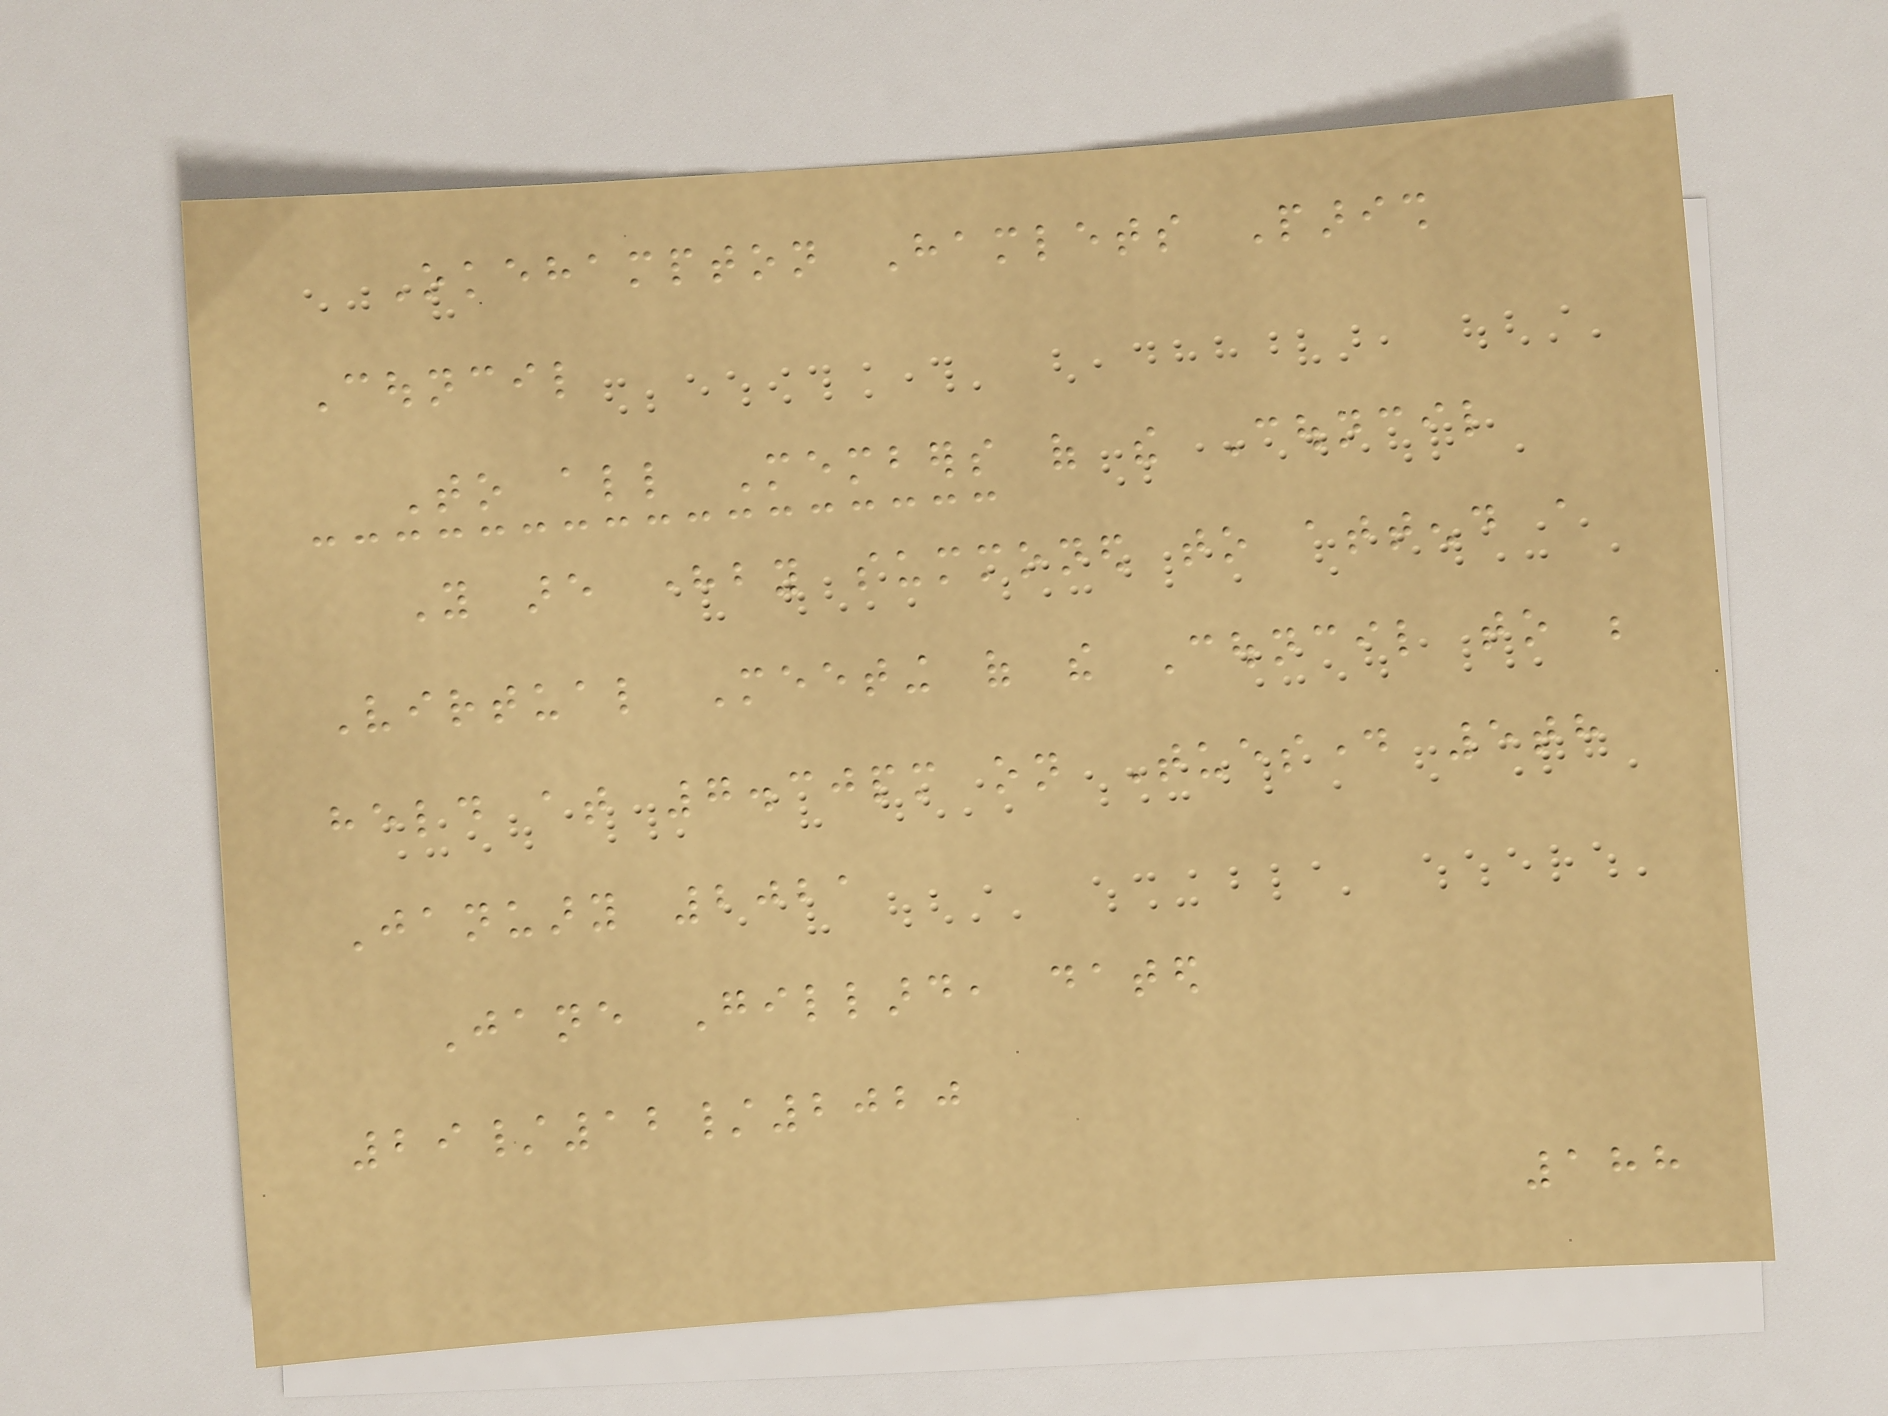Okehampton Hamlets Parish
Council
To all Members of the Council
You are hereby summoned to attend a
Virtual Meeting of the Council to be
held at 7.30pm on Tuesday 5th
January 2021
Jane Gillard, dated
29/12/2020
188
